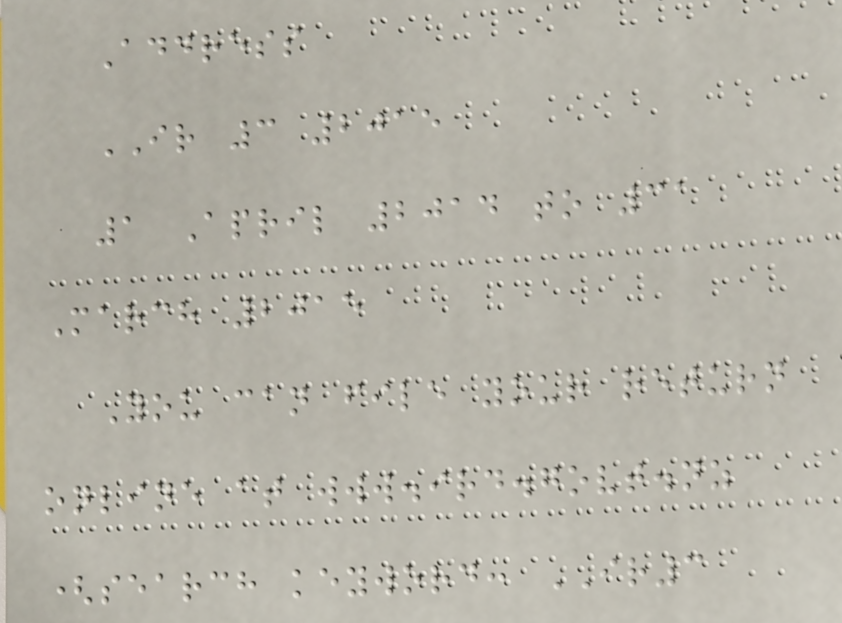Address
IR 3 2015
1 April 2014 to 31
March 2015
You can file your return
online at www.ird.govt.nz
(search keyword: IR3
